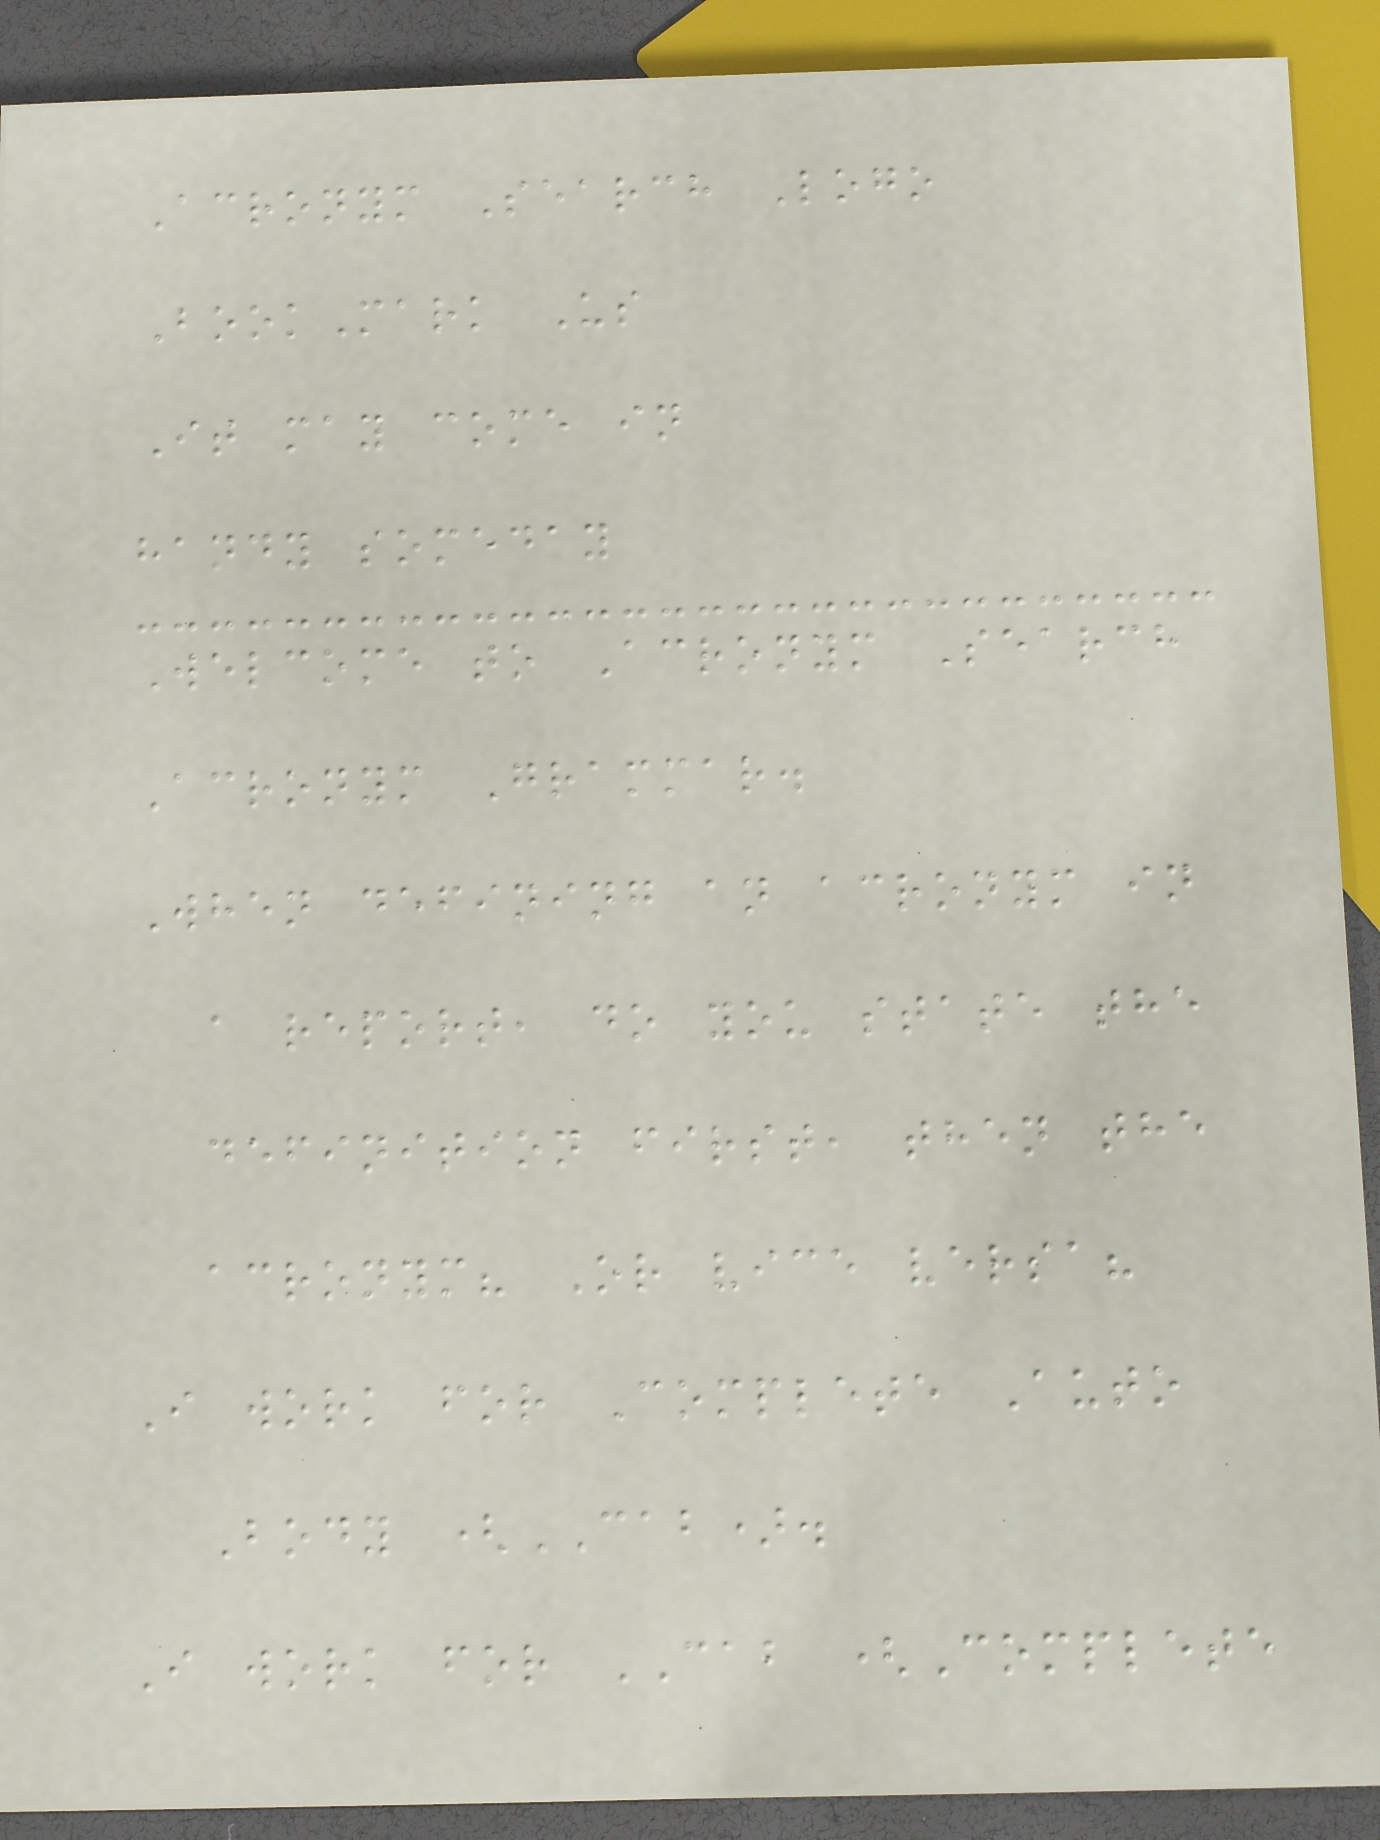Acronym Search Logo
BookMark Us
It may come in
handy someday
Welcome to Acronym Search
Acronym Grammar.
When defining an acronym in
a report, do you state the
definition first, then the
acronym? Or vice versa?
I work for Complete Auto
Body (CAB).
I work for CAB (Complete
